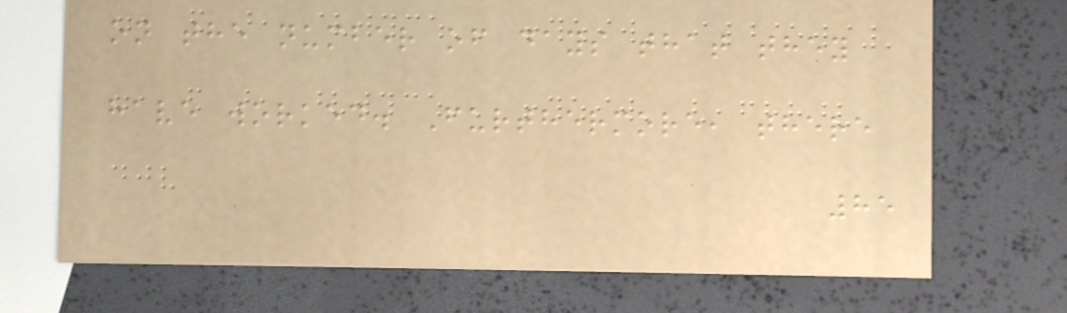on the number of days that they
have worked. Furthermore, there
85
